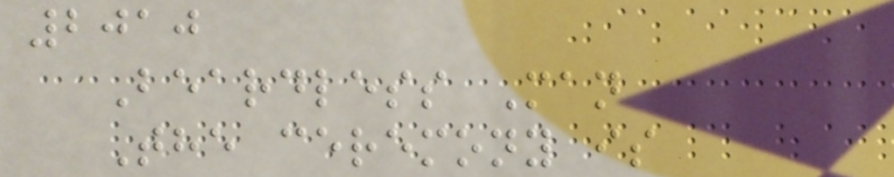2010
Beardless Man
The ceremony is
